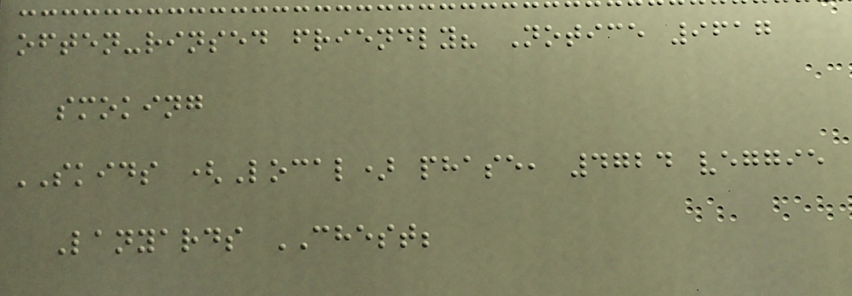often-rinsed friendly? Notice 9617
smoking
SKIDS (Local) phase, 4724 veggie
Lanyards CHEST;
